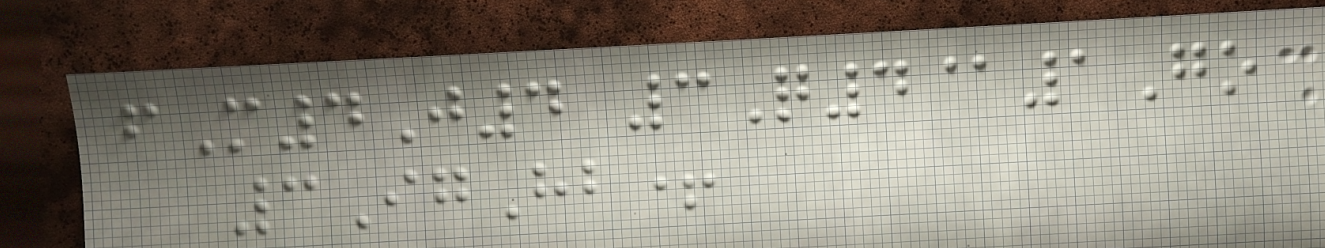fM4J4 3Q4@1Go
3IgHb+
